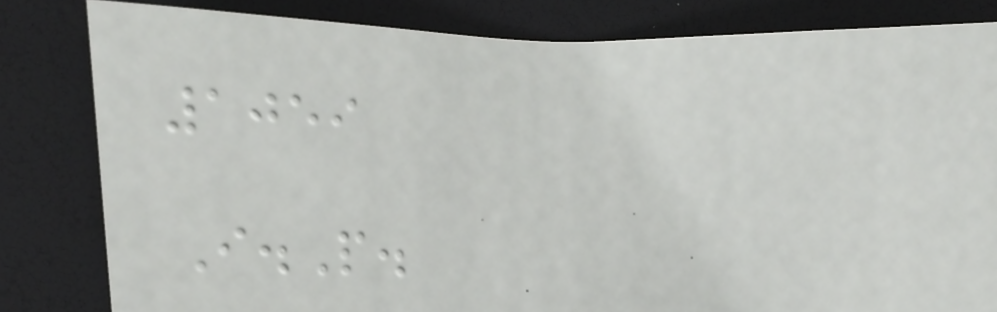1059
I.P.
